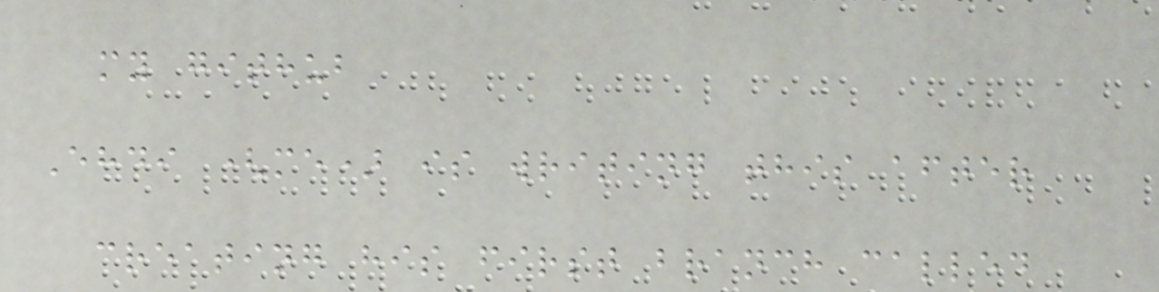my github
Ehdi (me) is writing this after
creating his first branch called
